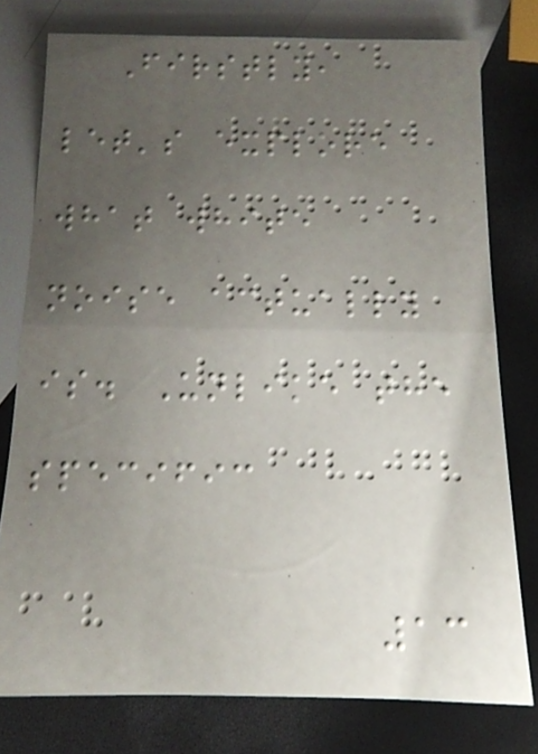Firstly,
let's explore
what white
noise actually
is. Unlike the
specific
13
